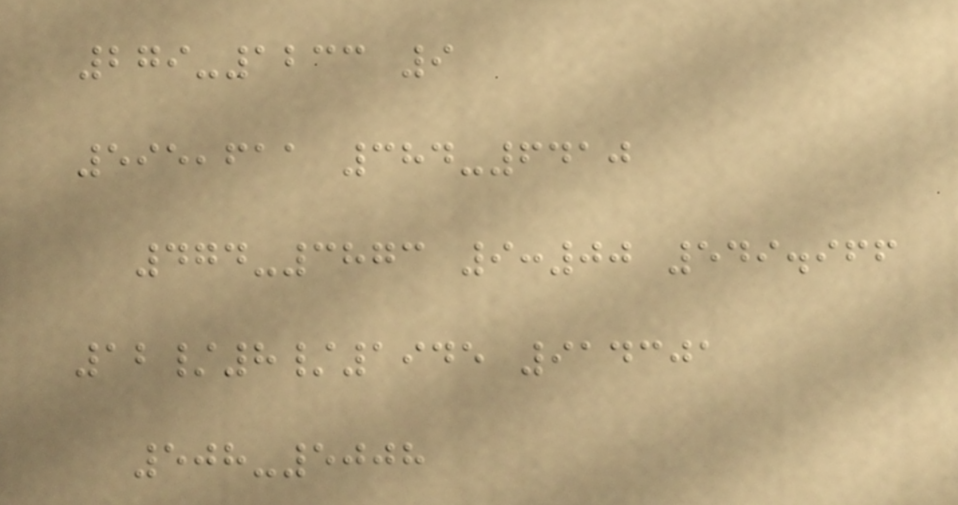279-1233 9
595,611 384-6410
474-3873 9:00 549.966
12/8/1945 914301
508-5008
